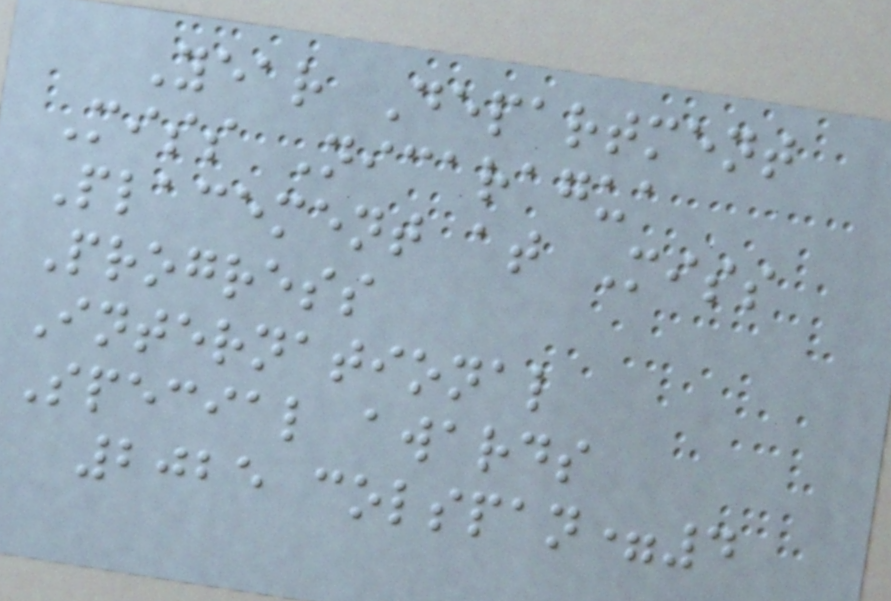Year Department
Miss Nicaragua
Placement at Miss
Progress
International
Special awards
2025 colspan=4
